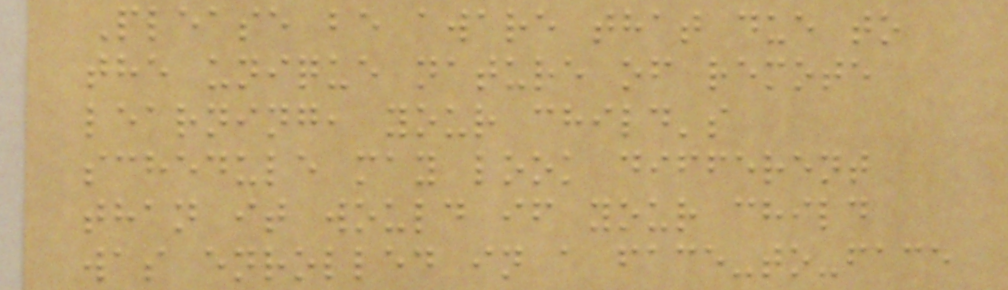Please be aware that due to
the unique nature of remote
learning, your child's
schedule may look different
than it would if your child
was enrolled in a face-to-face
